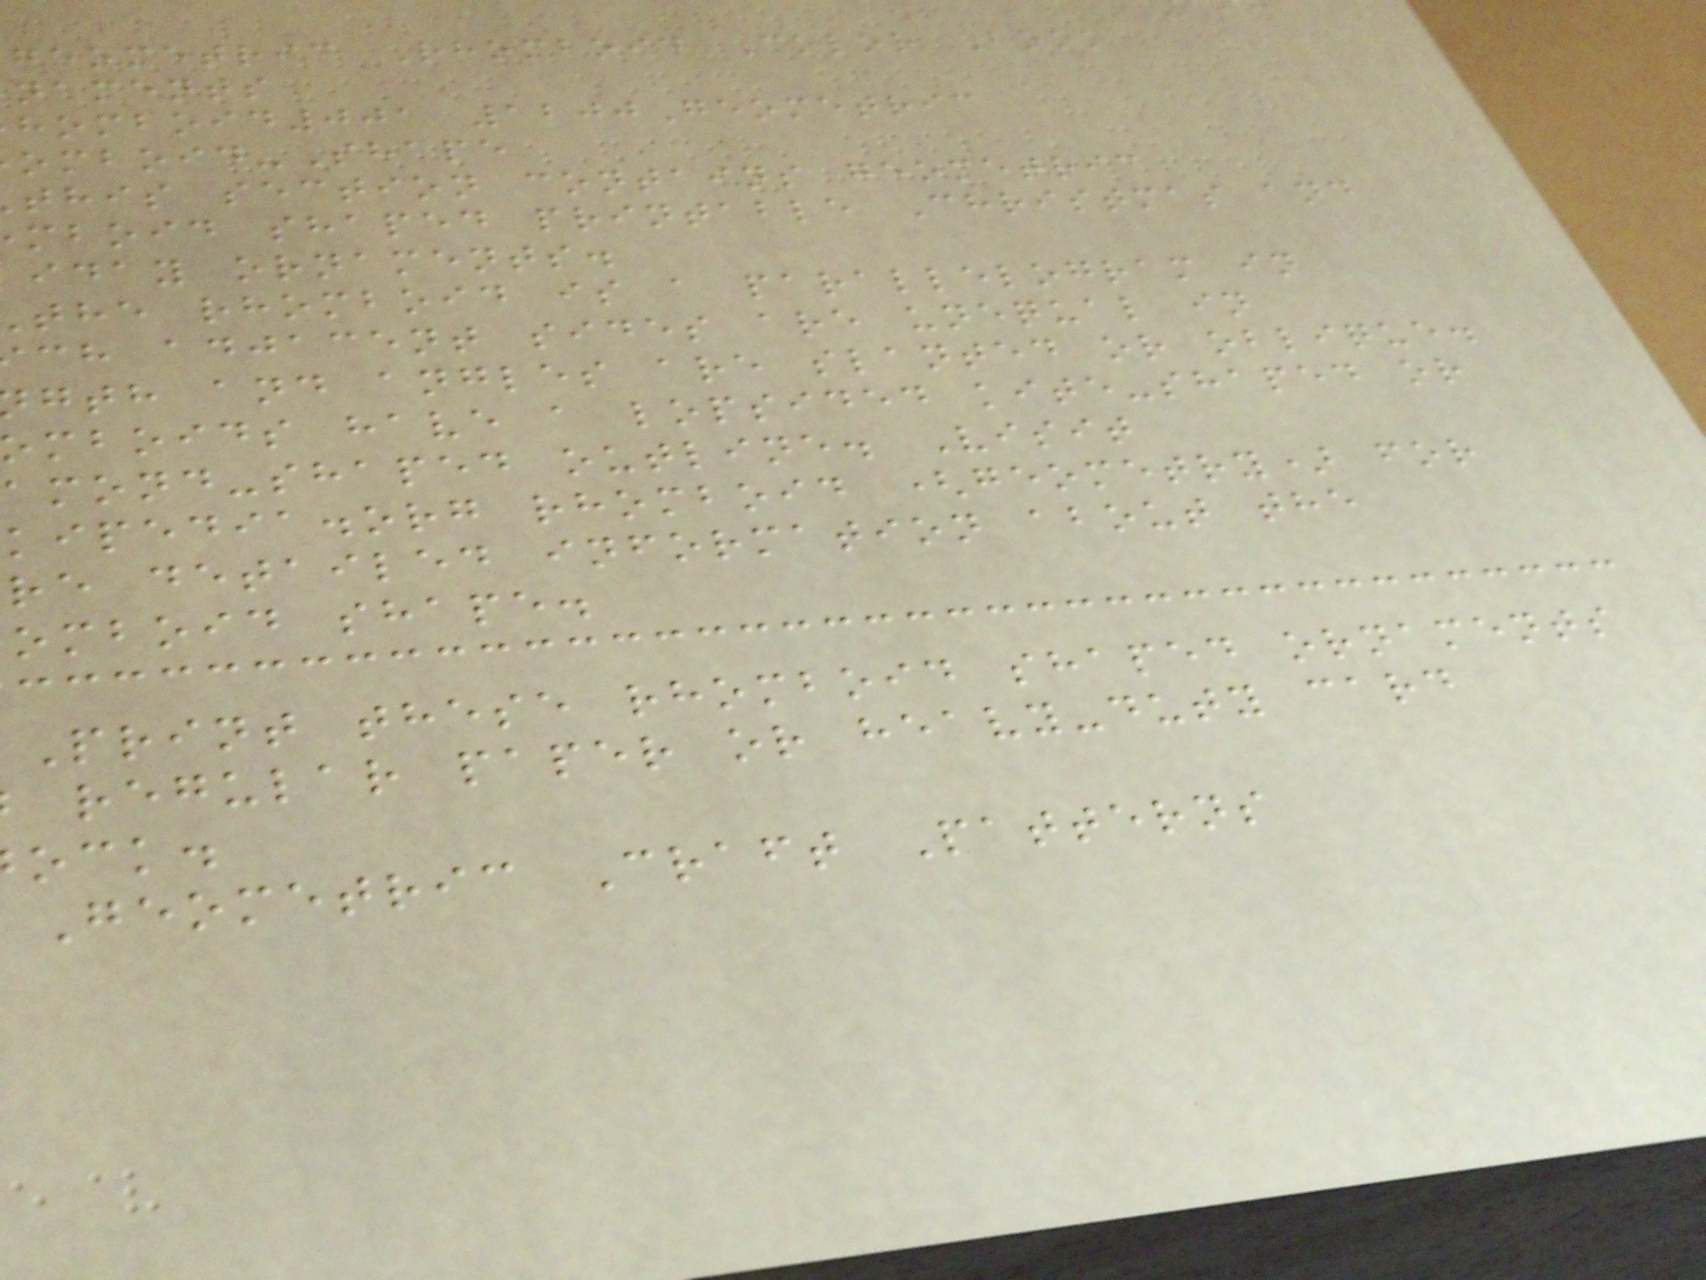geometric Rhomboid Color Book
naments
homboid001 1200Geometric
omboid-Shape
this section contains geometric
mboid shaped printable Christmas and
iday ornaments.
the rhomboid is a parallelogram in
ch adjacent sides are unequal in
gth and angles are slanted or oblique.
omboids have a lopsided kite-shaped or
amond-shaped outline. Visit
kipedia.org rhomboid (geometry) for
re detailed information about the
omboid shape.
Print these rhomboid shaped ornaments
regular paper or heavy-duty card
ock.
Geometric Craft Patterns
